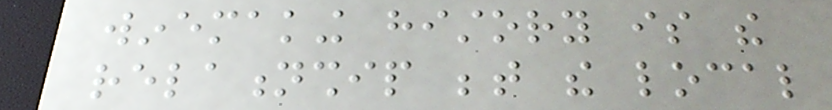winemaking history is the
relationship between the local
